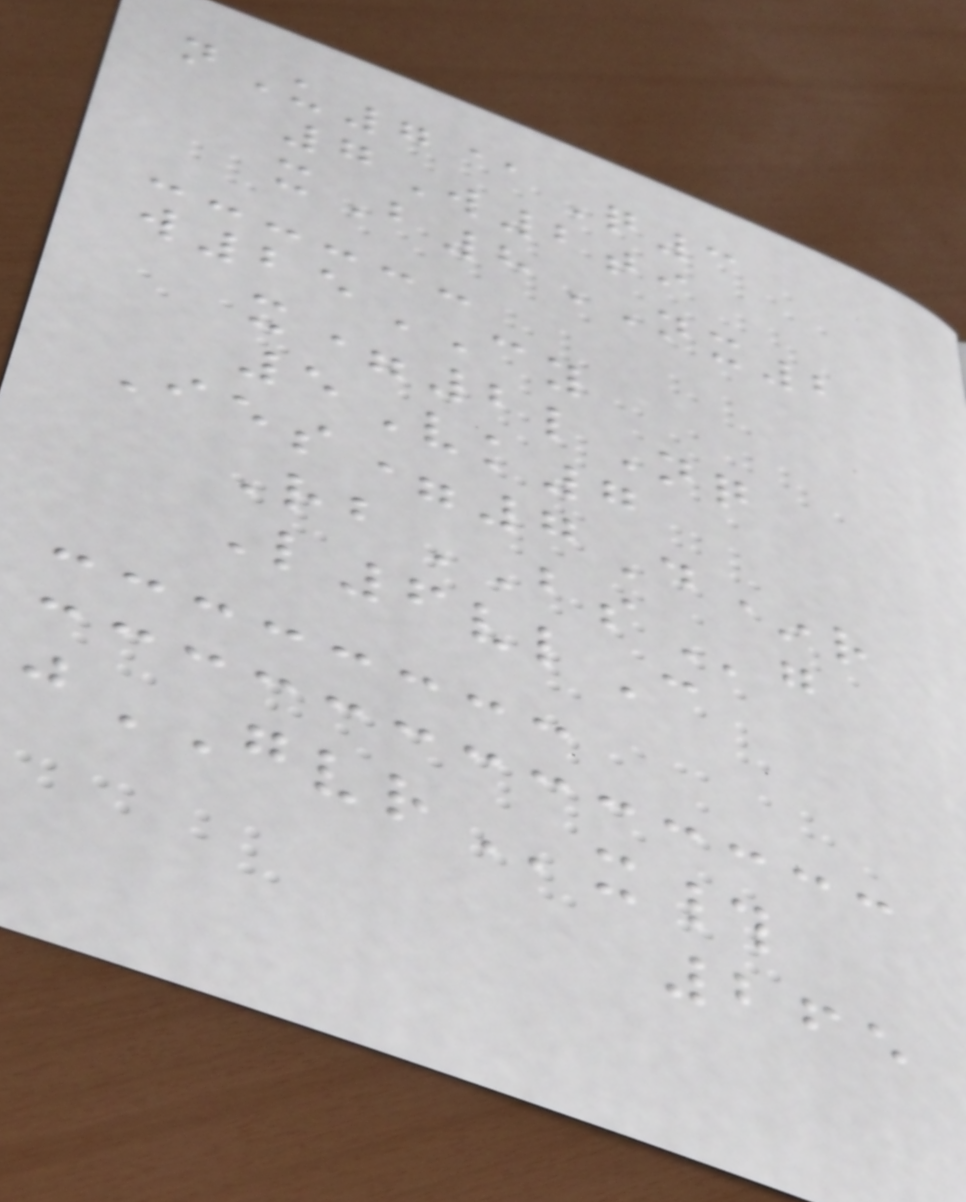nU7@Q3
7W2ti
xB8NX2
w25CY
x=2lNq
5Vk7
Ies=7D*r
RbBSg
L6vlC
jGVRx#
265
